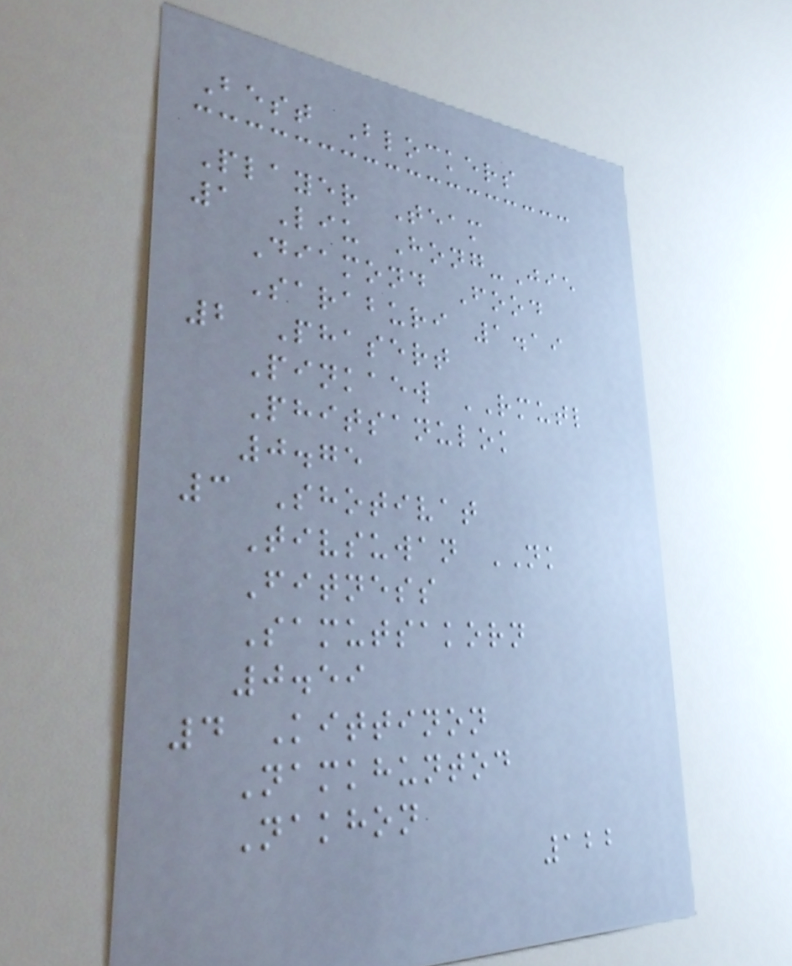Best Blockers
Player Team
1 Liu Hong-Jie
Diamond Food
Saraburi 1.19
2 Phasert
Pinkaew RMUTL
Phitsanulok
0.75
3 Shotivat
Tivsuwan NK
Fitness
Samutsakorn
0.59
4 Kittinon
Namkhuntod
Nakhon
122
